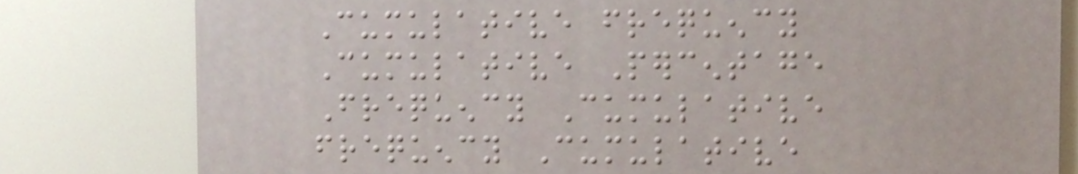Cumulative frequency
Cumulative Percentage
Frequency Cumulative
frequency Cumulative
